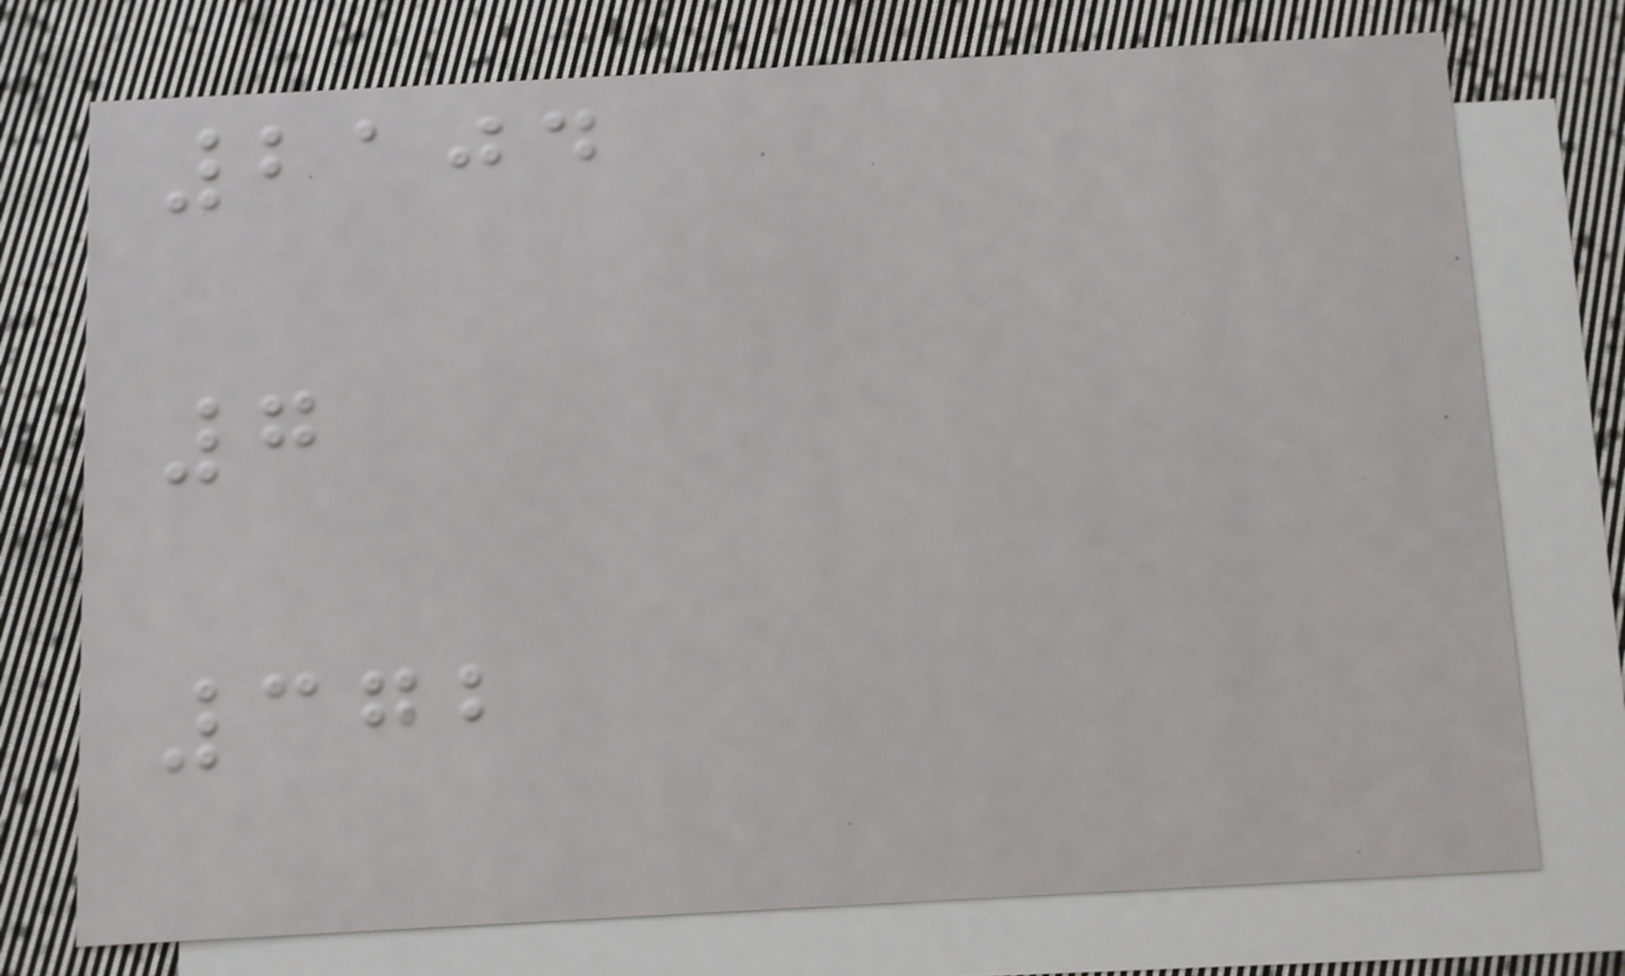2104
7
372
